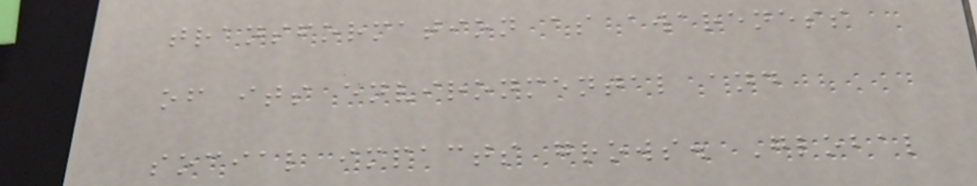transformation as awareness
of its environmental and
social impacts grows. Global
